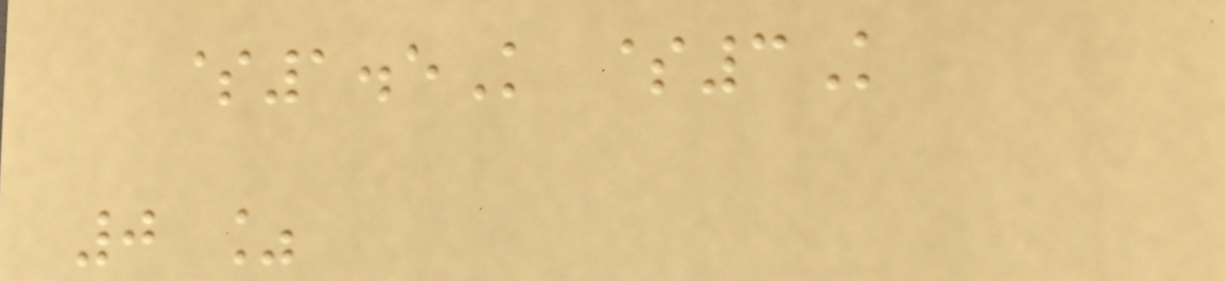$1.5K $3K
0 %
